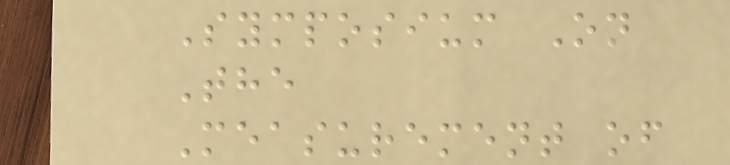Symposium On
The
Measurement of
